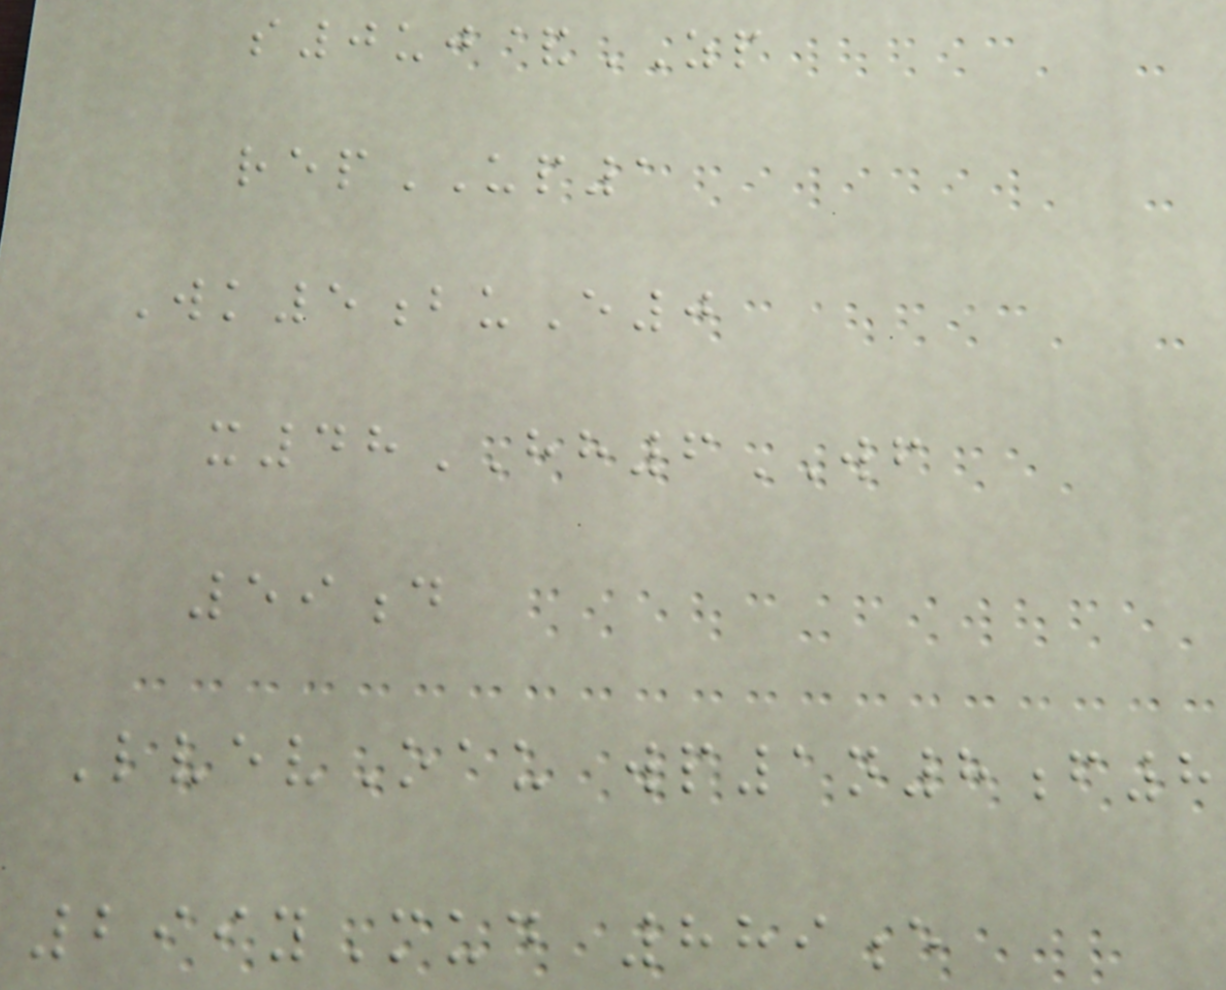s0uj&ZP
repUP1
Wk5buE0
x48HH6WF
59d
LvevOau wp1n8f8
299yMud 889e
